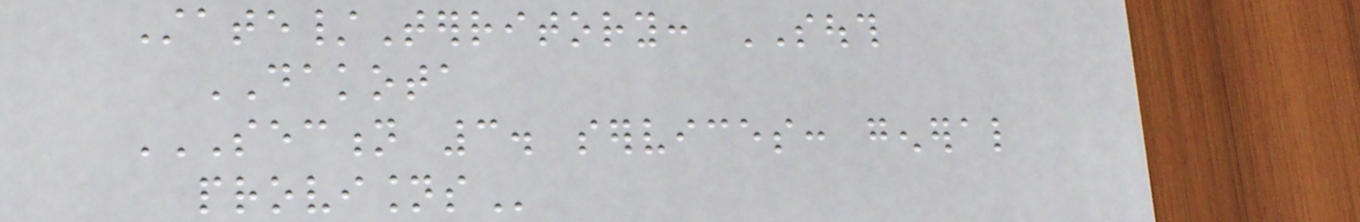State/Territory: SOUTH
DAKOTA
SECTION 3. SERVICES: GENERAL
PROVISIONS
